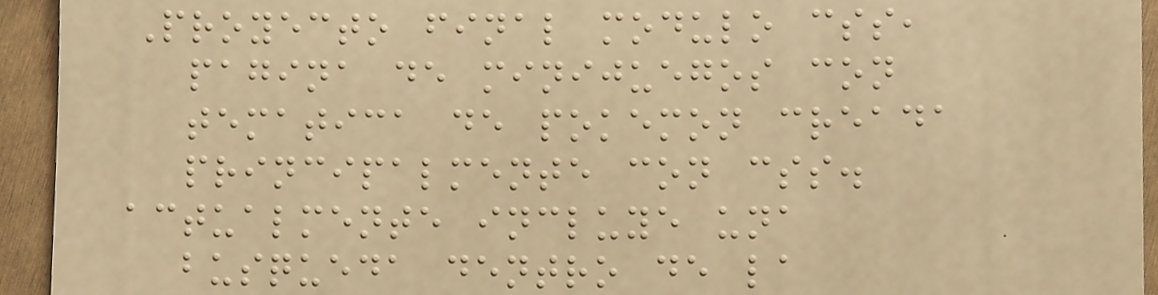Proyecto final modulo css,
pagina de minijuegos con
tematica de pokemon creada
principalmente con css.
actualmente incluye una
busqueda dentro de la
